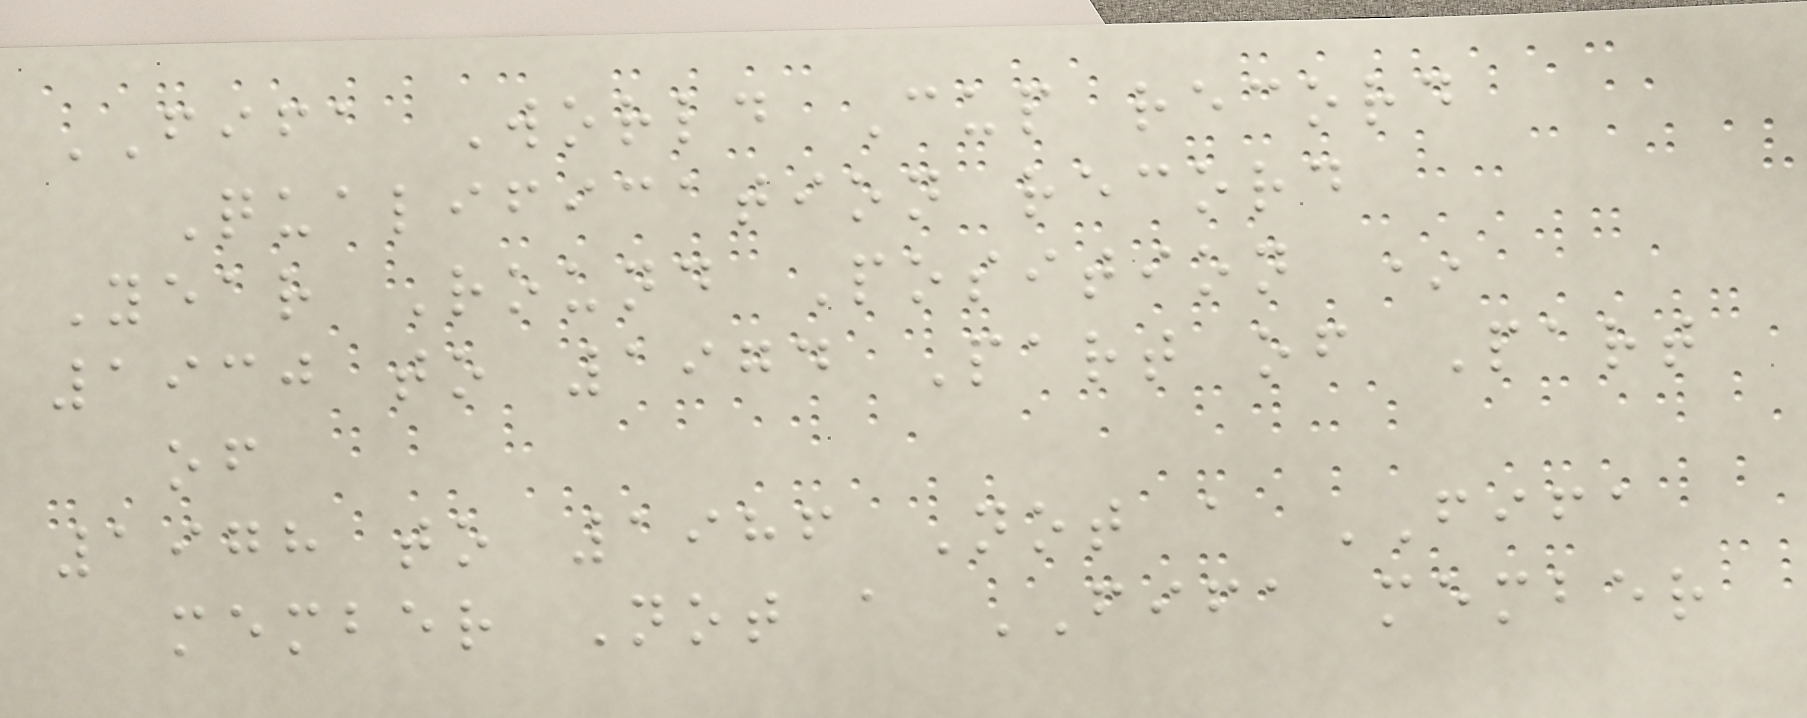FIFA World Cup record
Qualification record
Year Round Position *
1930 to 1974 Part of Part
of
1978 to 1986 Not a FIFA
member Not a FIFA member
